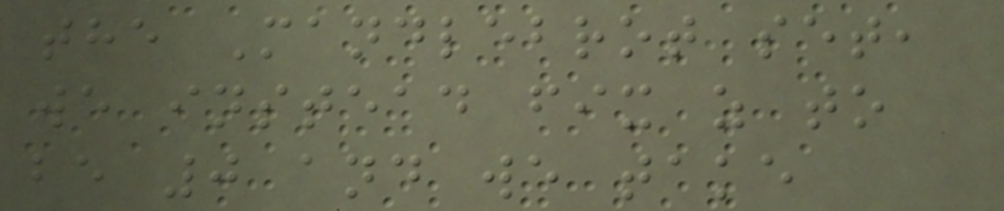the Mandlebrot set,
we instead fix z to
be 0 and we take
